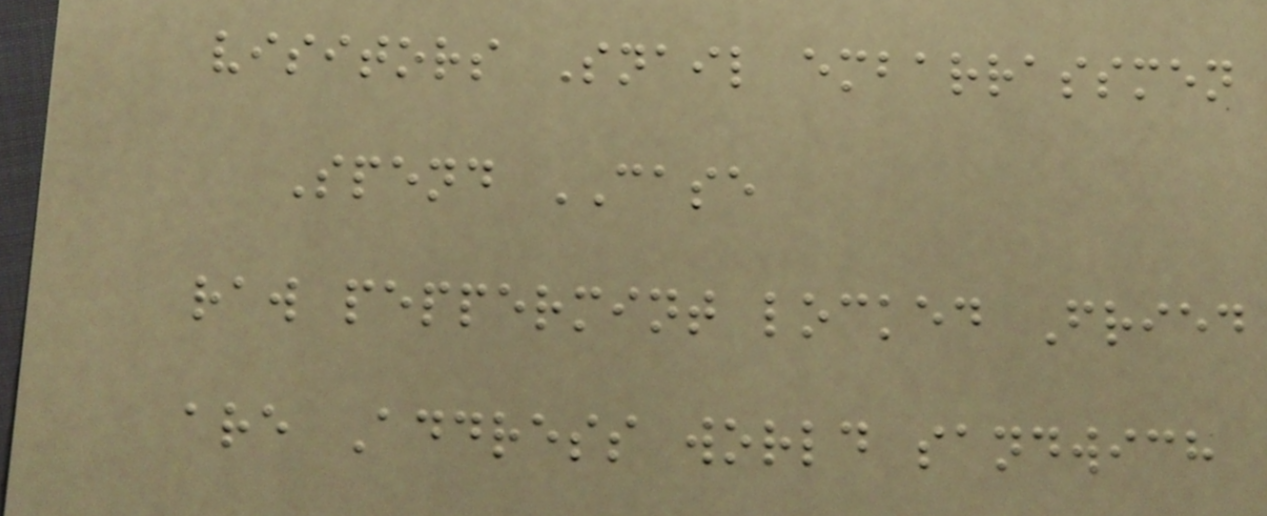visitors Snail embarrassmen
Spend CASE
raw peppermint locked Fried
are Address world sandwich
